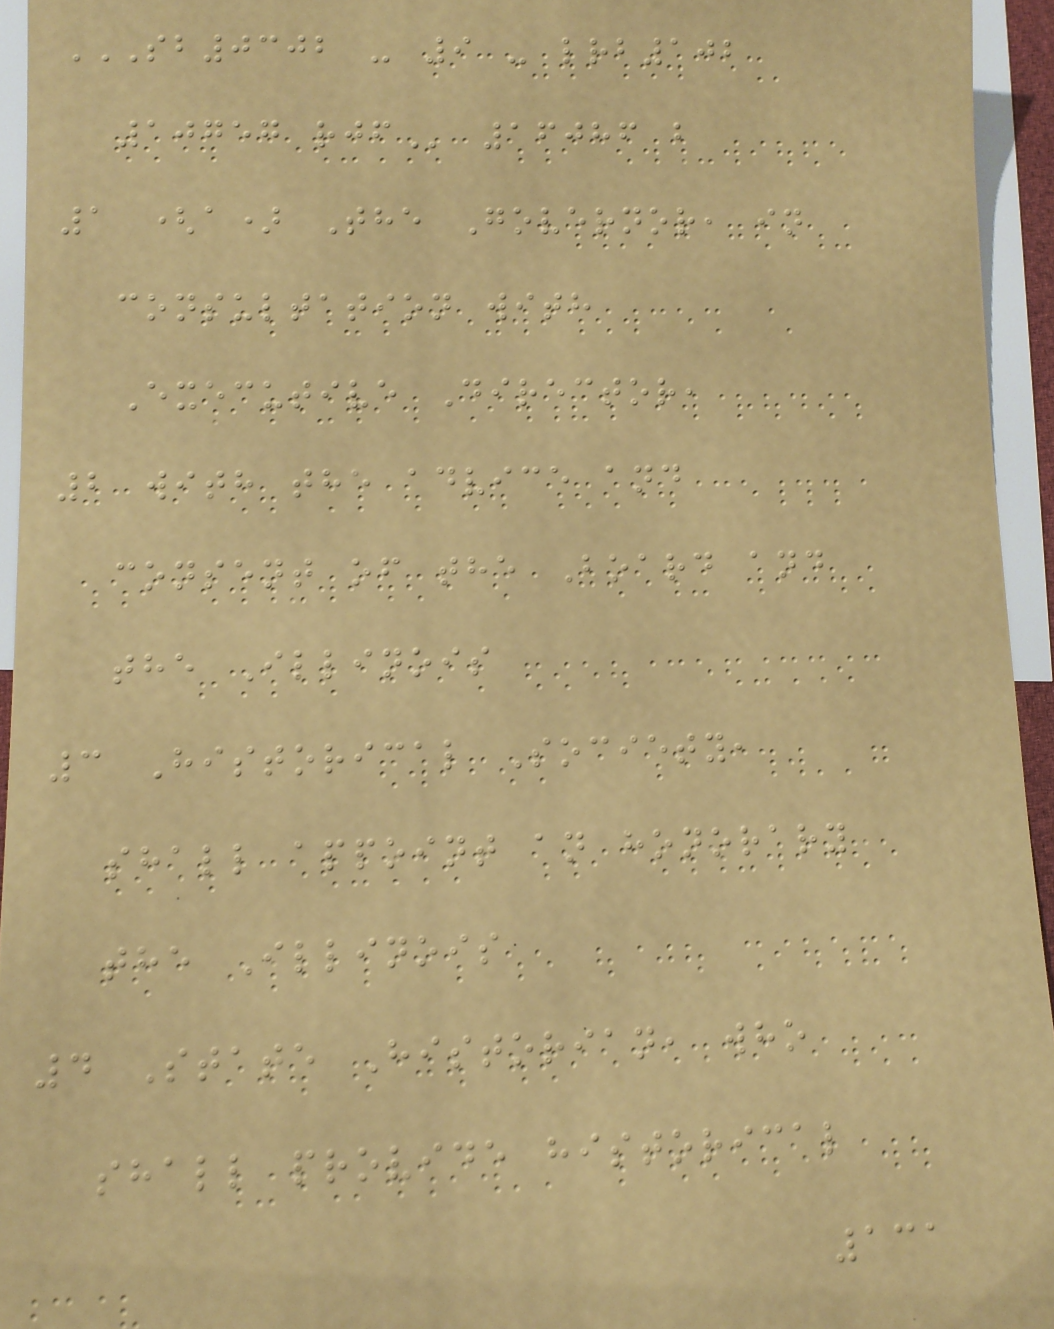SB0302 - 9 - LRB102
10757 RJF 16086 b
1 (a) The Governor, in
consultation with
Executive Director,
2 with the advice and
consent of the Board and
the Illinois
3 Historical Society,
shall appoint an honorary
the Illinois
4 State Historian, who
shall provide historical
131
